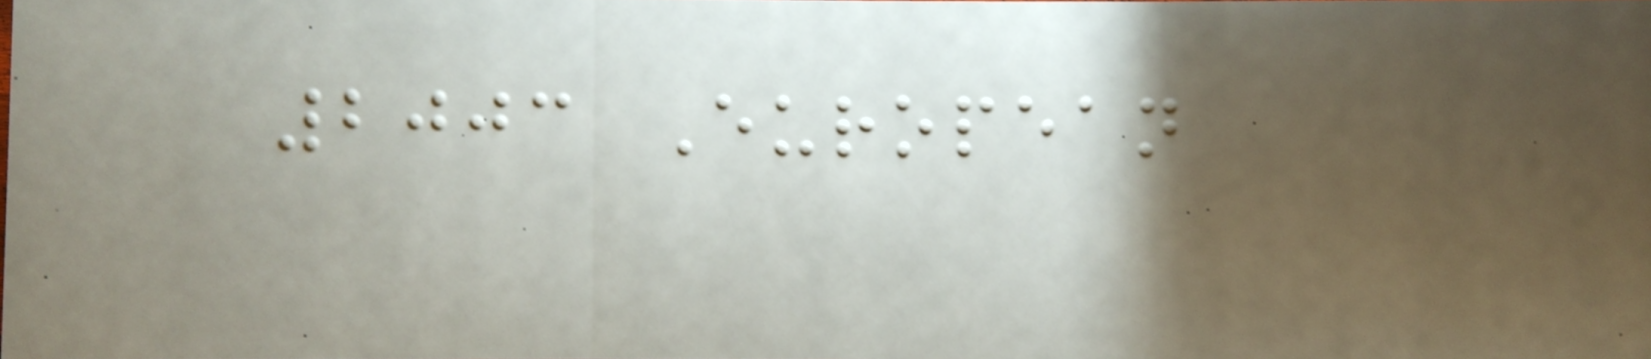2003 European
